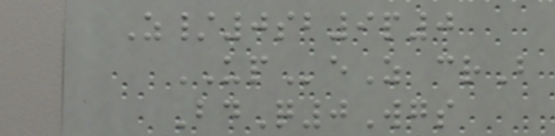Z/0sb9p0
UPeZ crB
BdQ0Wgs
